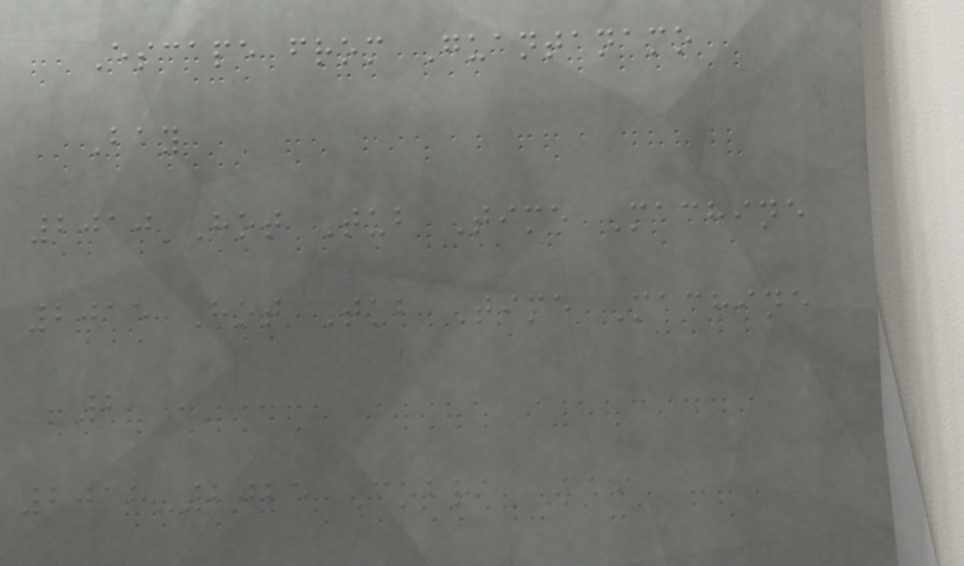Escape from Guantanamo
Bay
2010 Hot Tub Time Machine
2015 Hot Tub Time Machine
2
2018-2025 Cobra Kai
